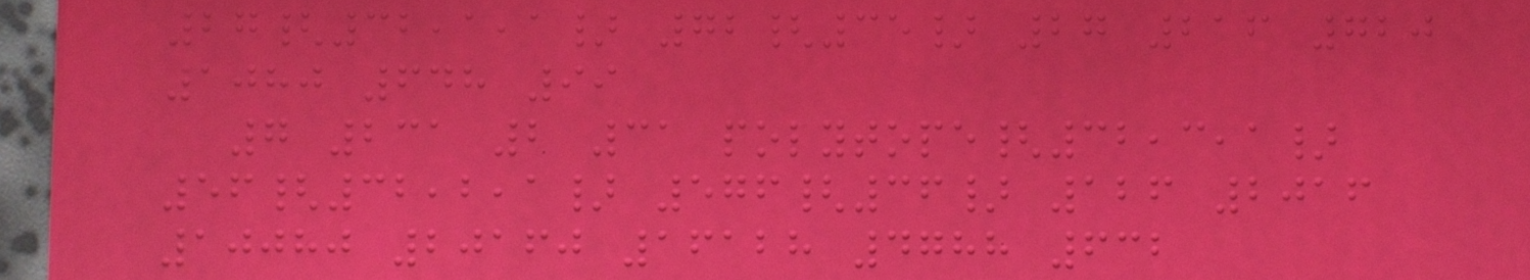27{32,1,1} 72{35} 27 216 720
1080 648 99
7 231 2 31 polytope{32,3,1}
56{32,2,1} 576{36} 126 2016
10080 20160 16128 4788 632
